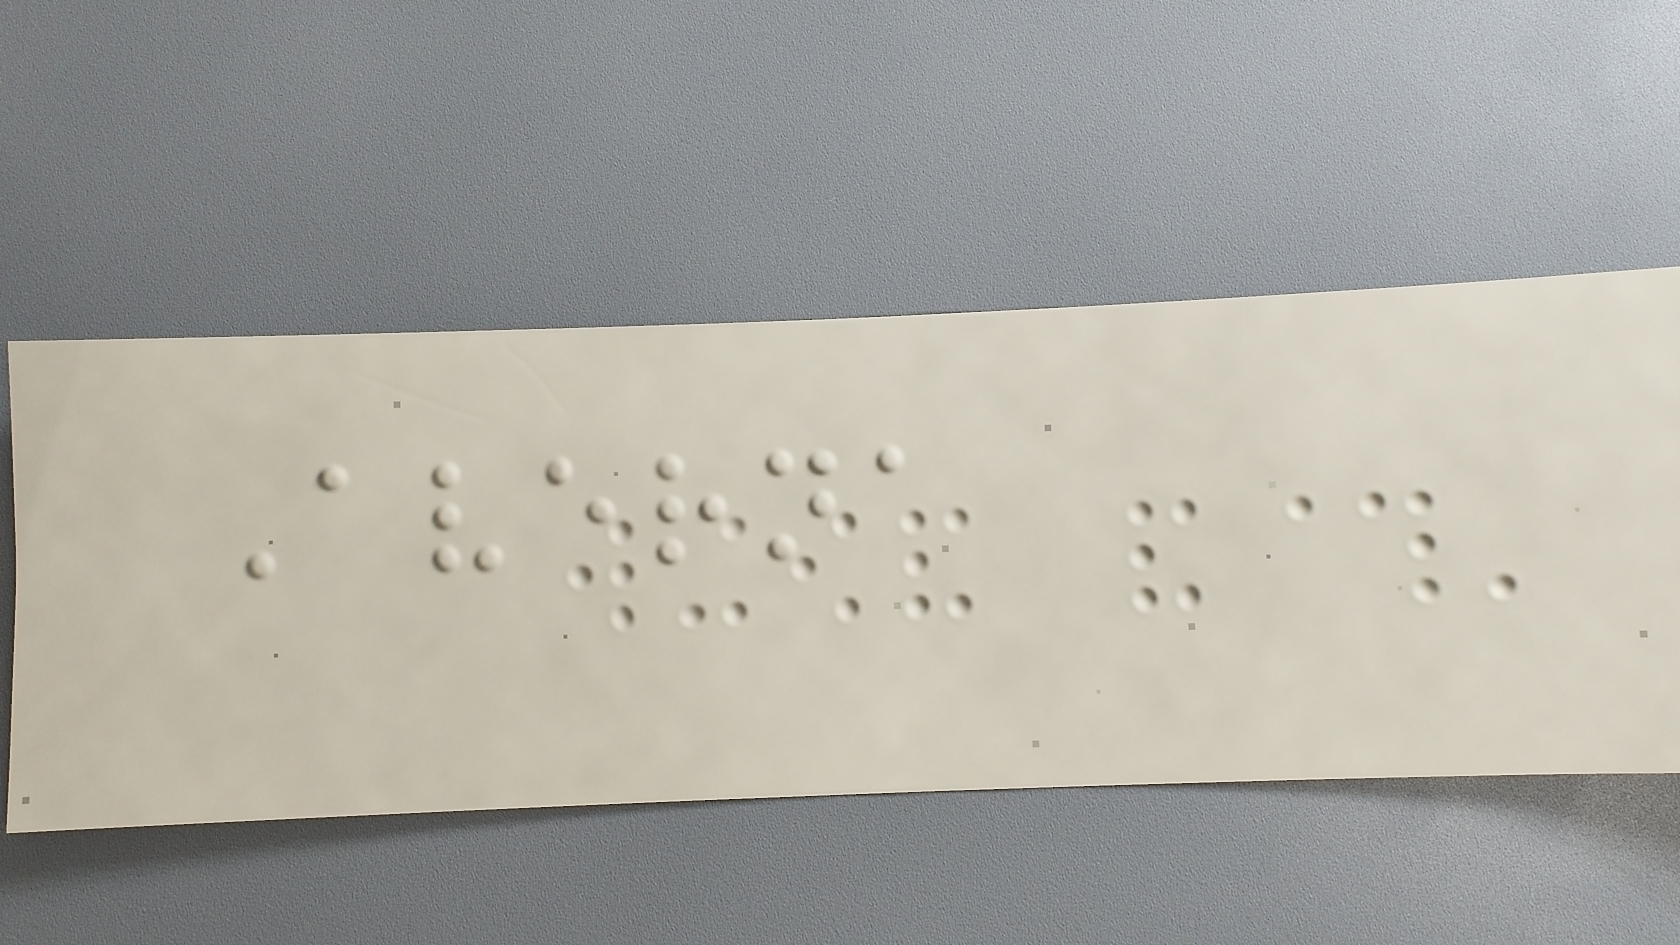Averna
